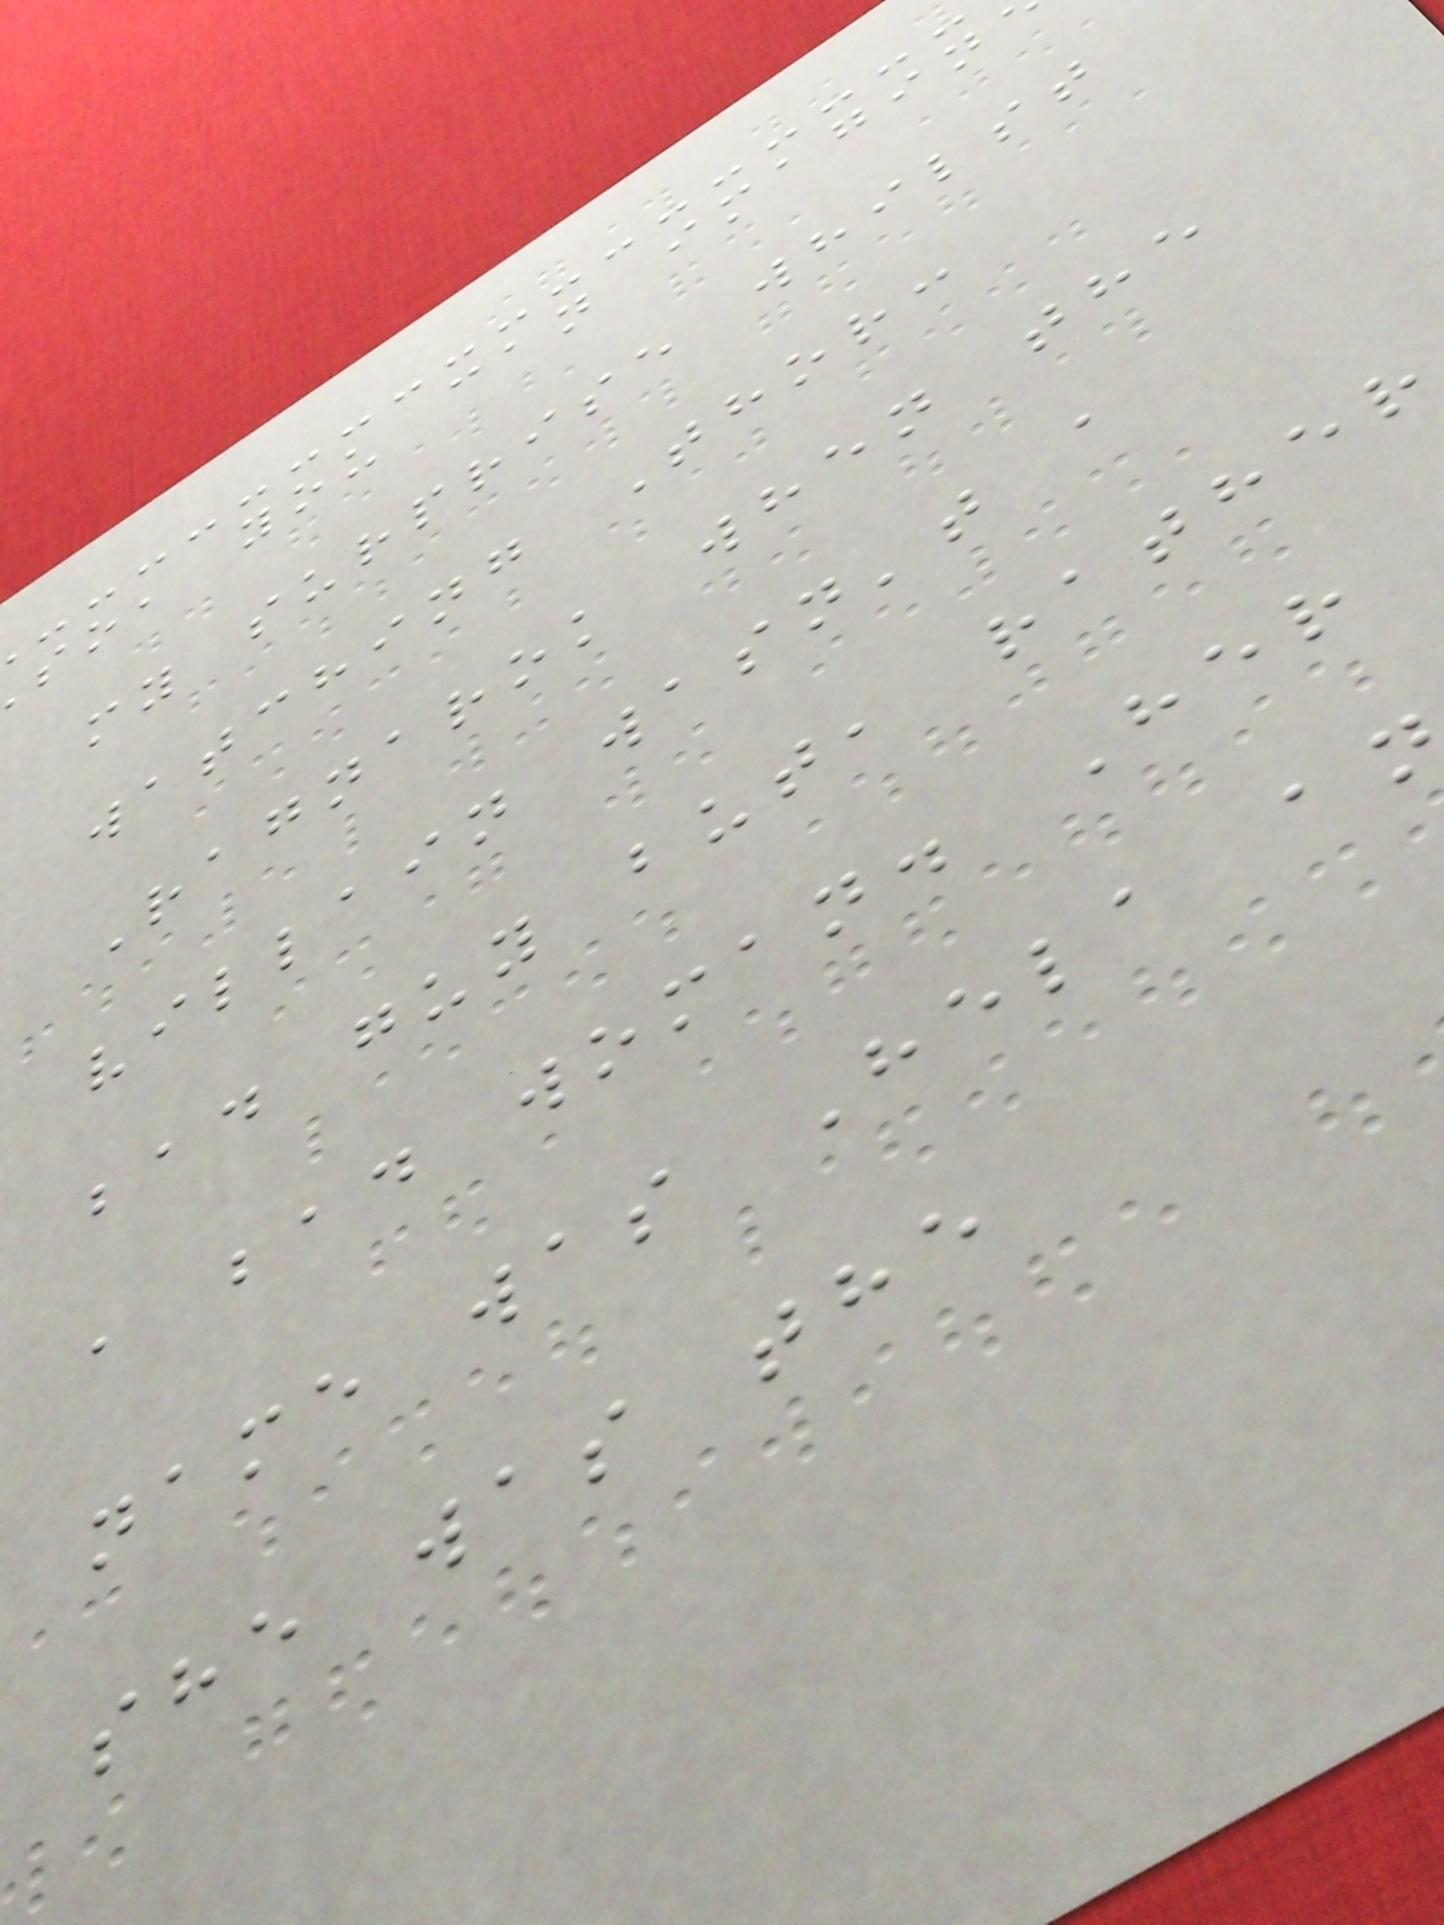so, you can imagin
my surprise whilst
watching Thor:
Ragnarok when the
villain wasn't a
bad guy but, rather
a bad woman. Her
name was Hela a
she was the
